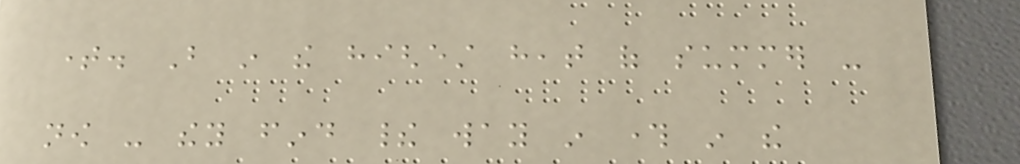time. But in the highest heat of summer -
now - they find their way in through in the
